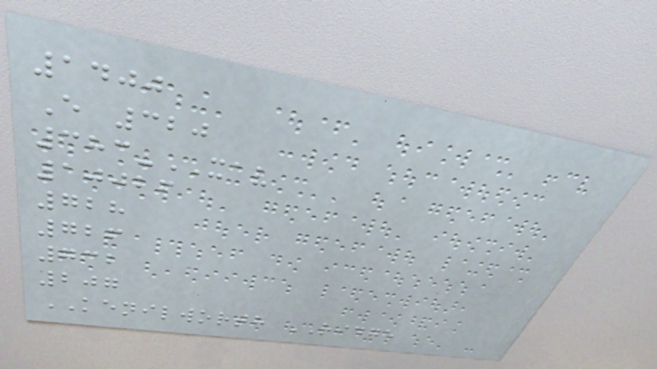1400
E 320
383-XAV
10026
728
726
732
207
KENILWORTH RIDGE
